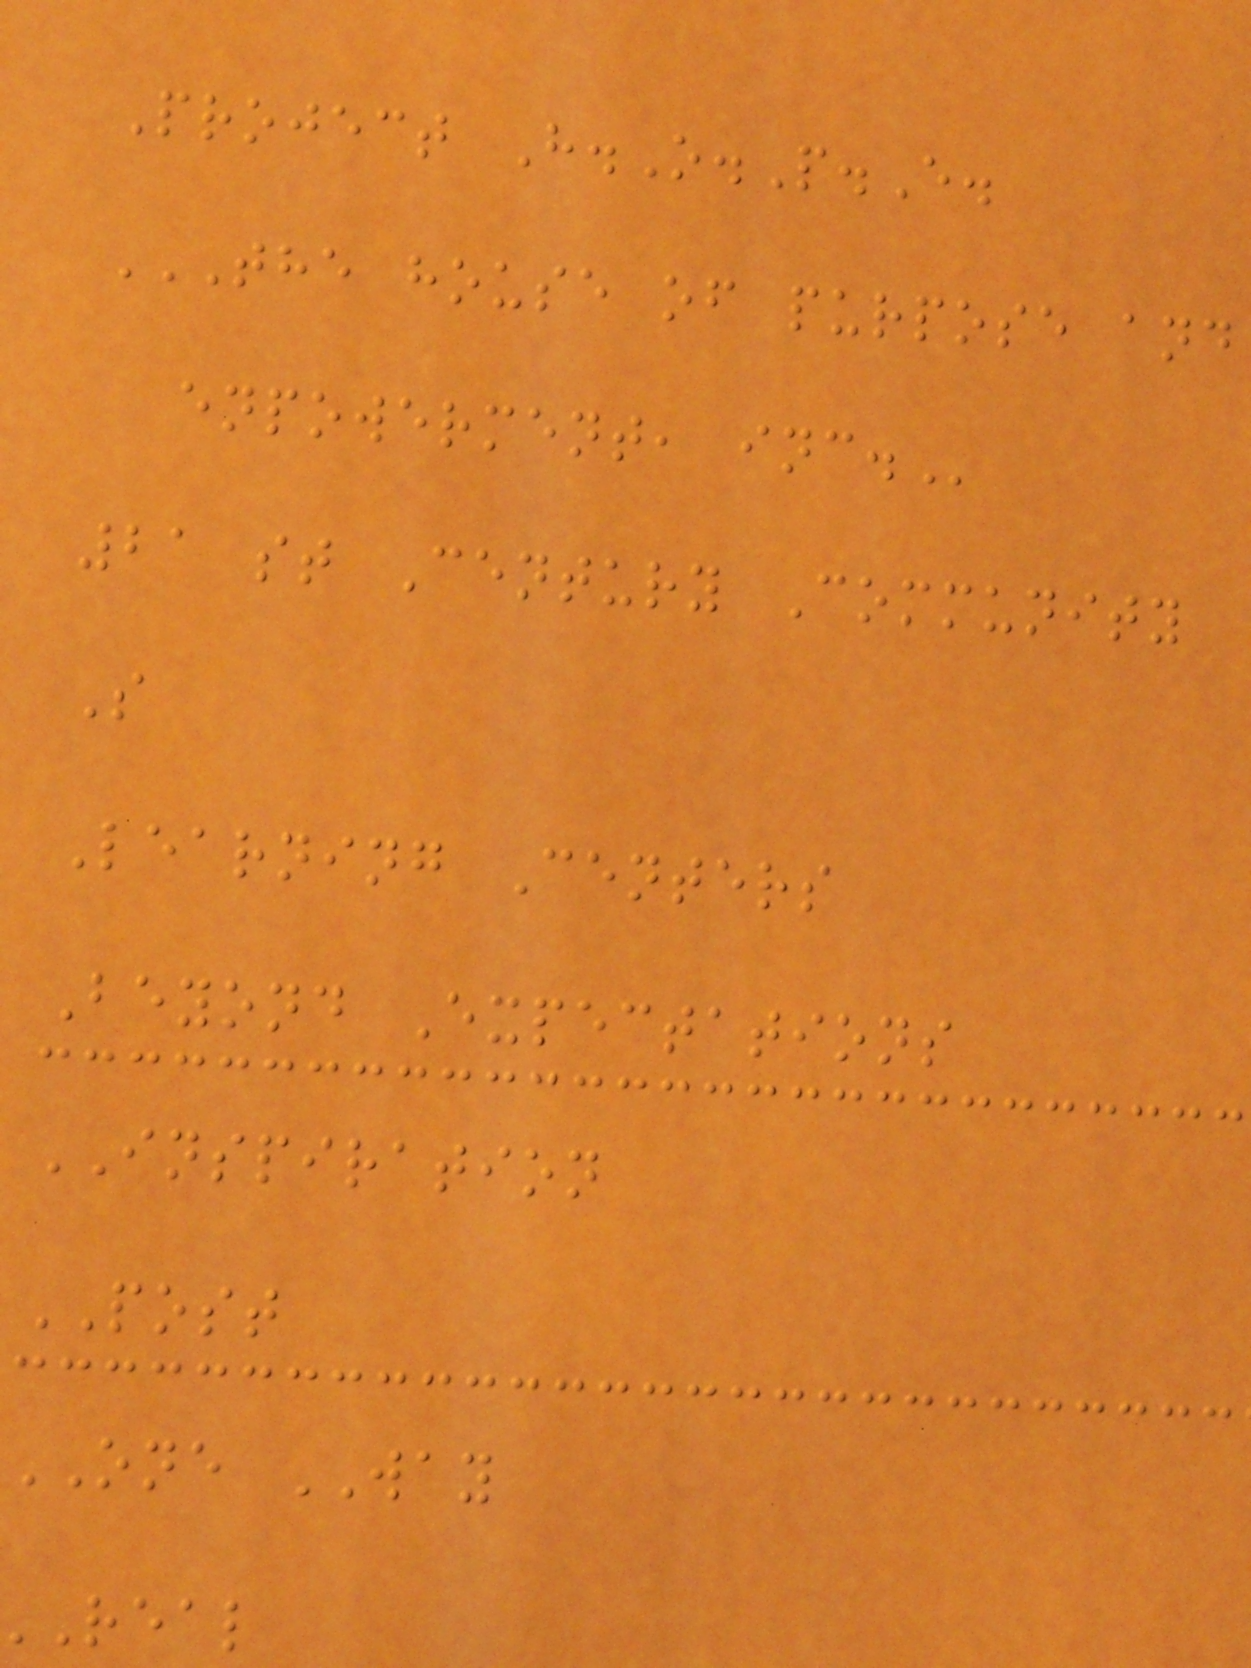Project H.O.P.E.
THE HOUSE OF PURPOSE AND
enpowerment,
21 st Century Community
S
Learning Centers
Beyond Expectations
INSPIRATION
POST
ONE WAY
real
